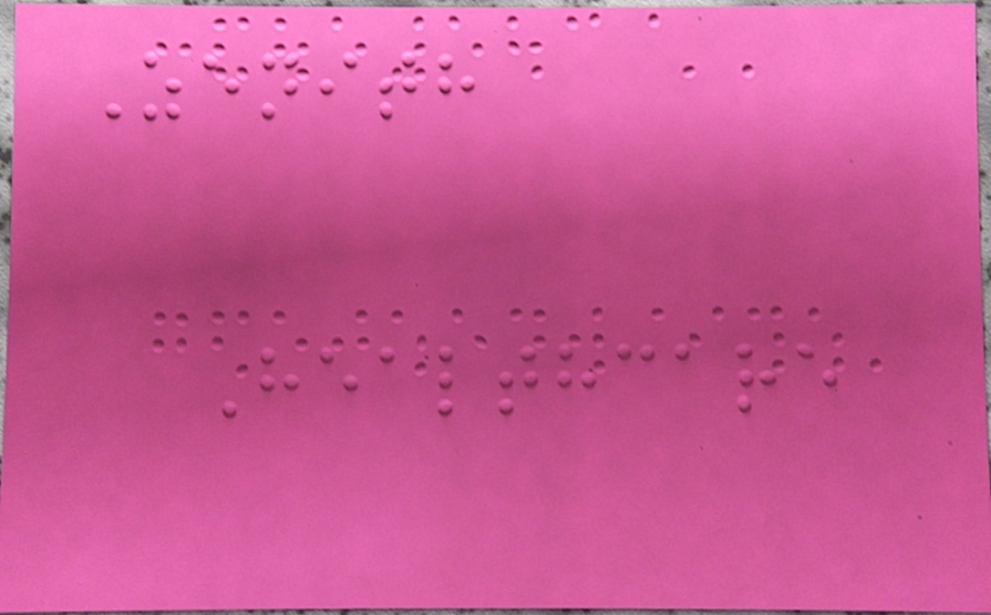Zenith
Healthcare
